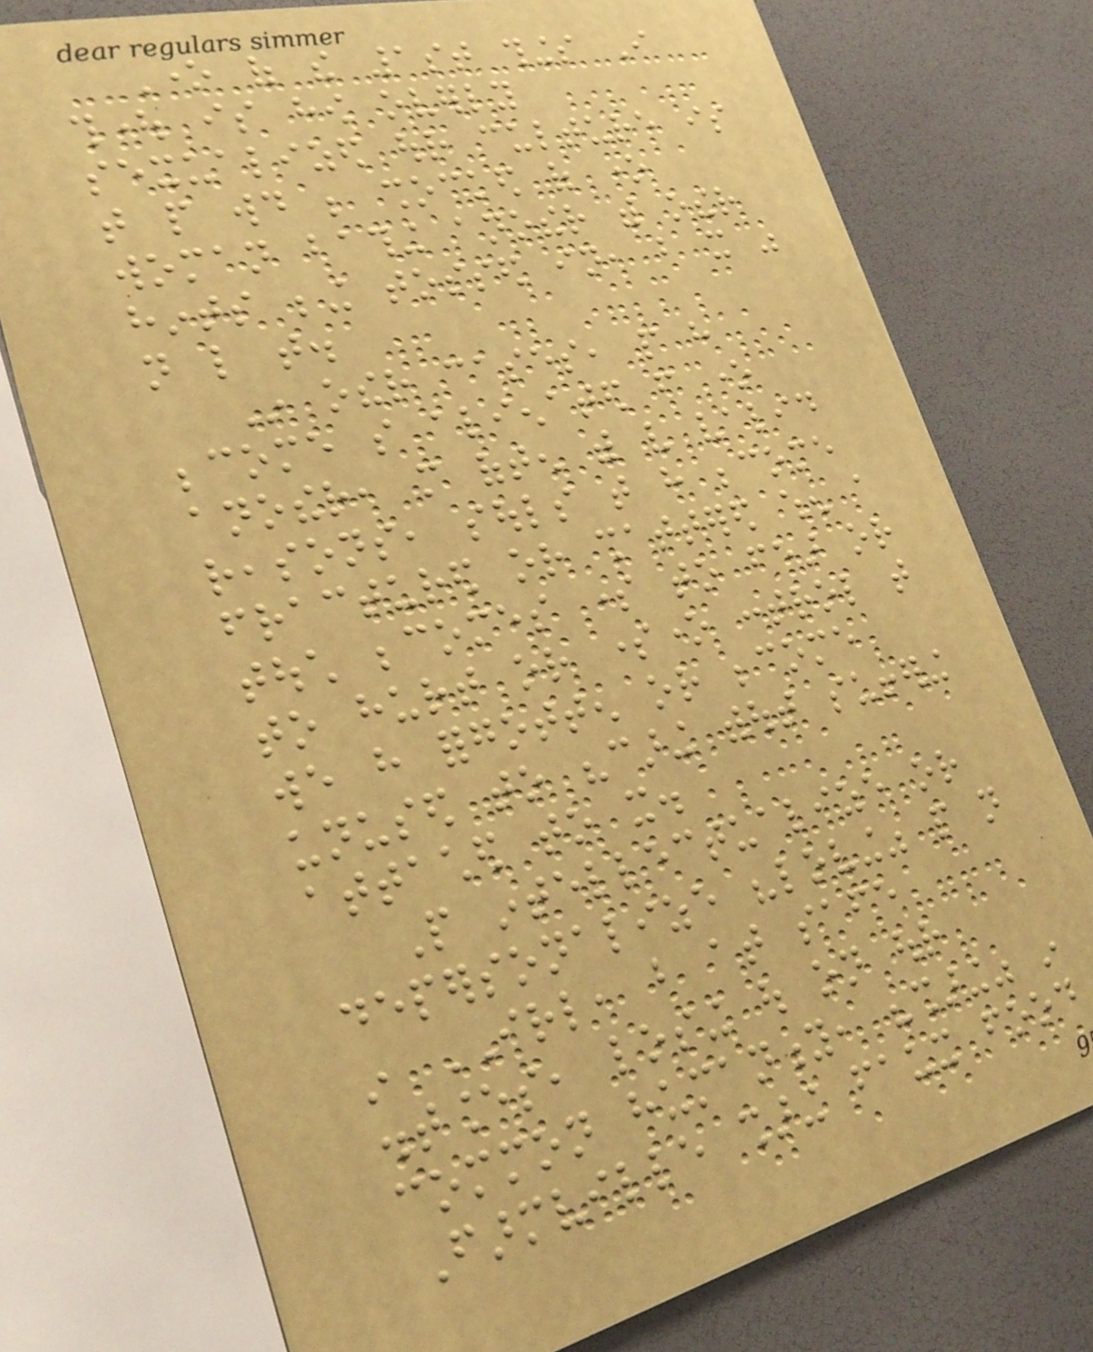One of the 1st things I
thought is how overly
sexualized our culture is
that people would be shocked of one
woman bathing another with other
hints being tossed in, but it was
not like that.
In other cases, people have
become so alienated from one
another, more often with very valid
reasons, souls that have become
fractured or shattered when a
touch becomes some to fear or
to hurt or someone control that
we have forgotten or become
unused to "caring without suffering
attached to it.
People intellectualize or
depersonalize "loving" people not
in IRL, but at safe
distances, losing out on our
common humanity, "sharing" in
Farmville sharing faux food
